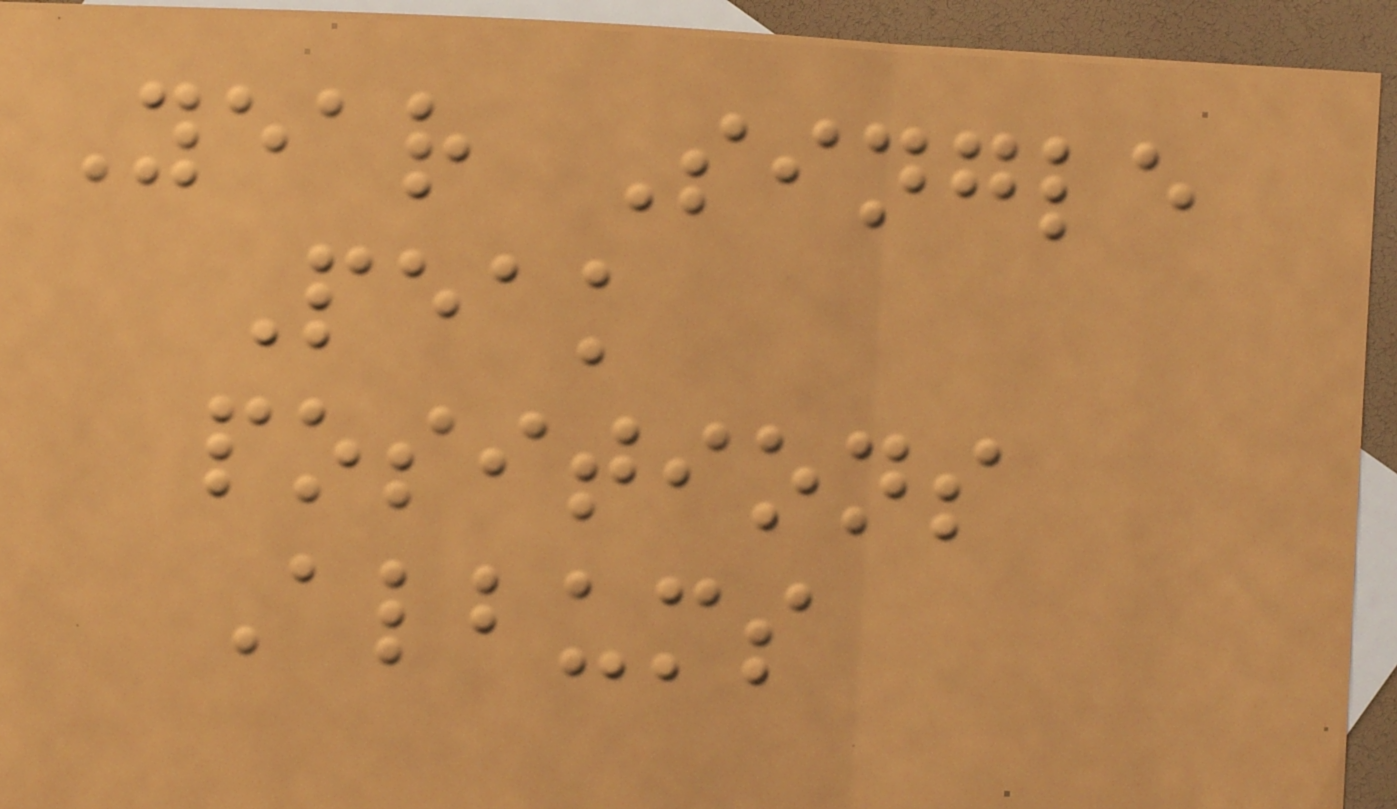Year Single
Peak
positions
Albums
